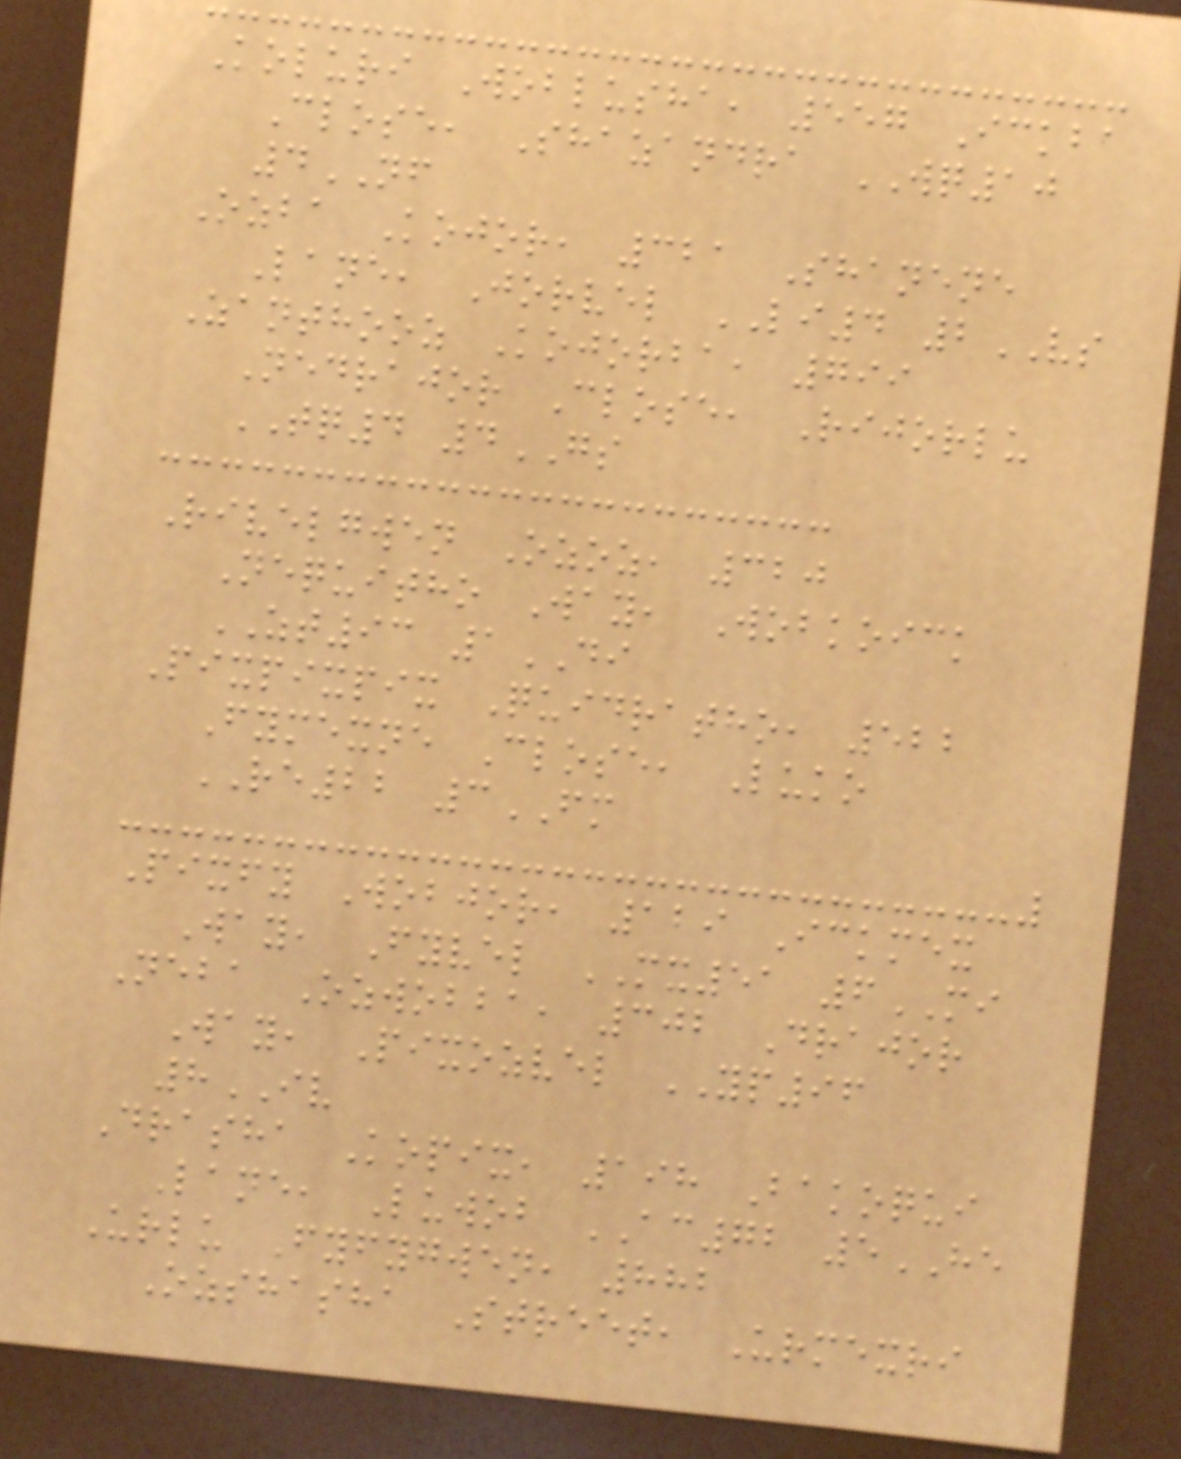Koluri Woblusha, 557 Ickba
Close, Shazandra WQ10
4NF
Ozba Kojor, 321 Shanene
Lane, Jorvel LI4 2VS
Zanthooz Kojorba, 799
Nedrajor Close, Rijorlu
TQ4 4GS
Rivelgwen Ozoz, 320
Nequitho Way, Wobkoick
ZT93 1DI
Pixpixpix Quidratho, 522
Fymexne Close, Luko
RE22 3FM
Pixfy Wobjor, 129 Ickmex
Way, Fyvel MX51 6MI
Neba Ozwobba, 302 Drajor
Way, Pixozvel YP96
8IV
Drasha Kopix, 198 Bakoqui
Lane, Luwob AC72 5HE
Urlu Fyfygwen, 882
Ozshasha Street, Urmexri
